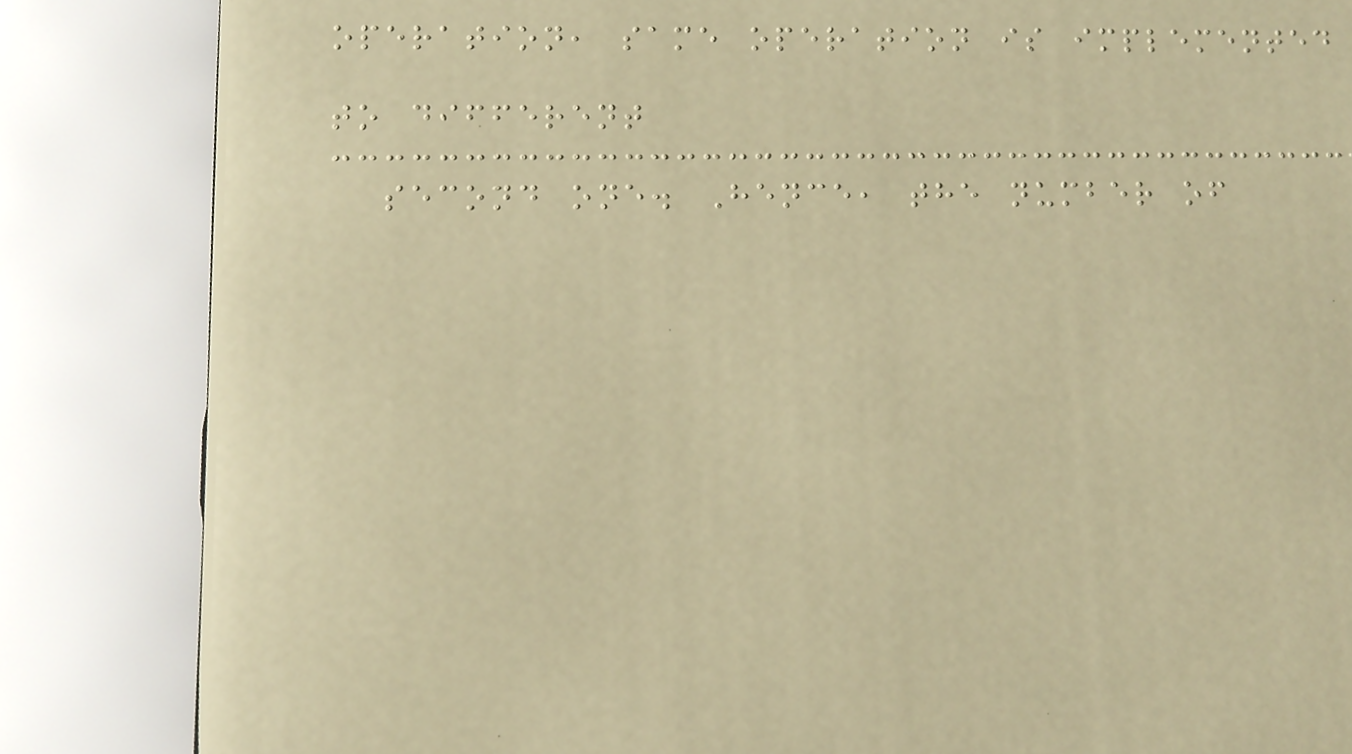operation, same operation is implemented
to different
second one. Hence, the number of
